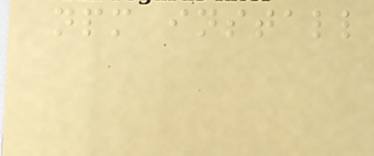npm install
